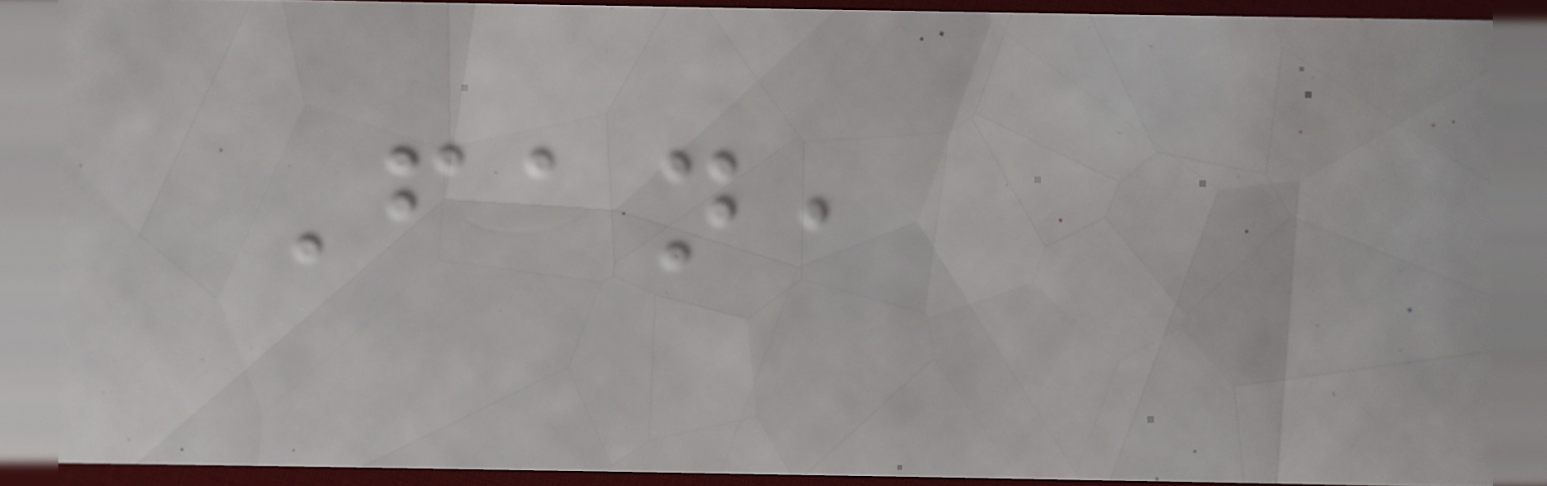Fan,
